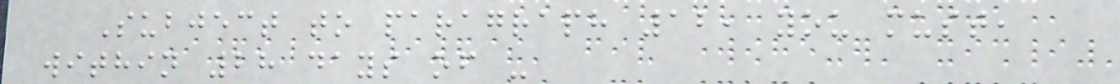Subject to paragraph 12, you must,
within 28 days of -
